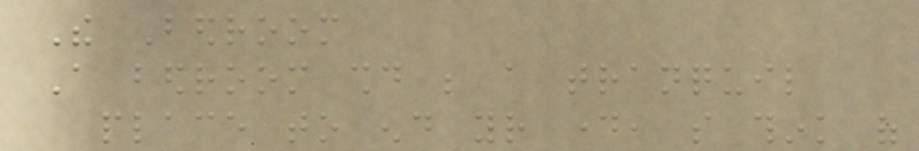The Bedroom
A bedroom should be a tranquil
place to end your day, so think of
